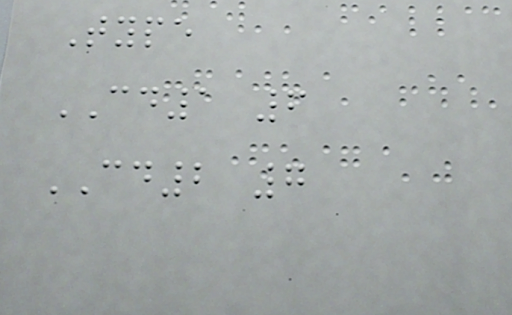Type
CD1 6
CD2 7
